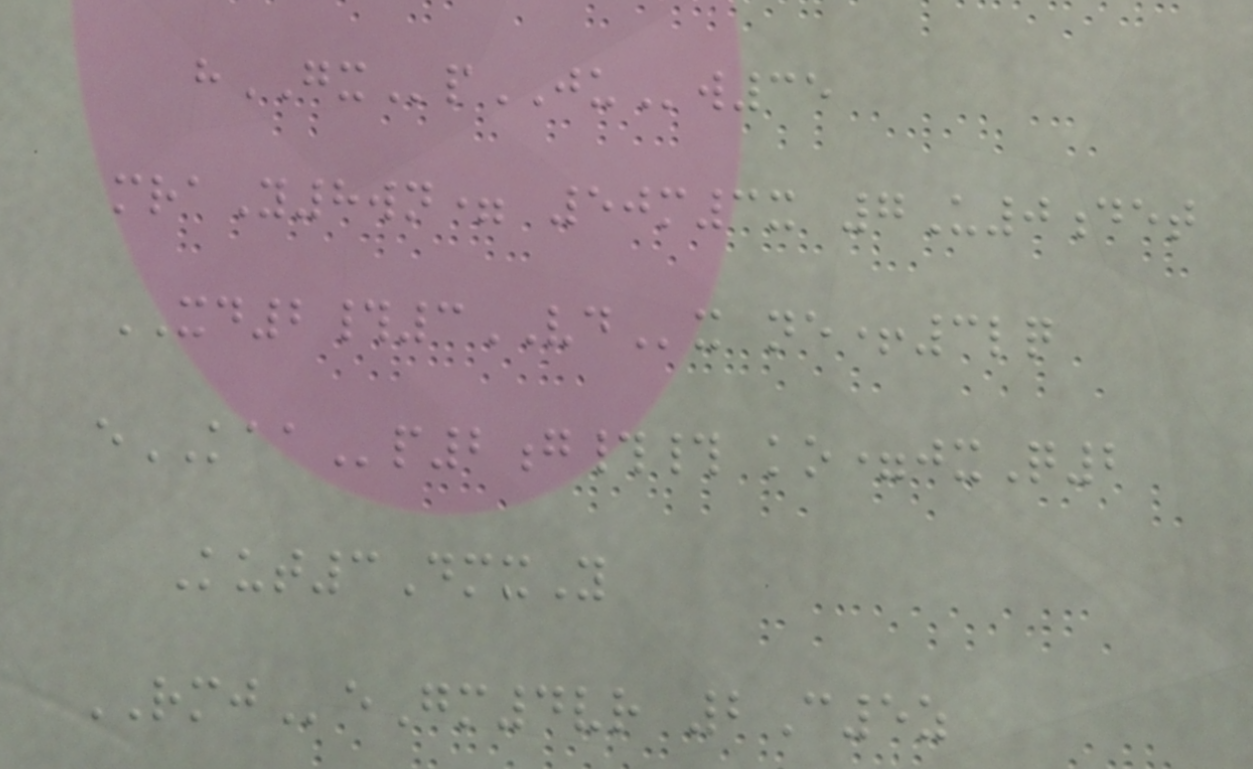hGXpJUw35
mraY8wn= 50m3x 7U0det
XD2#3VDx ne+3lq
eKAAp2g## ko=jxQ2
Kut3DmxY
RMJeGm4vr 2C5z
